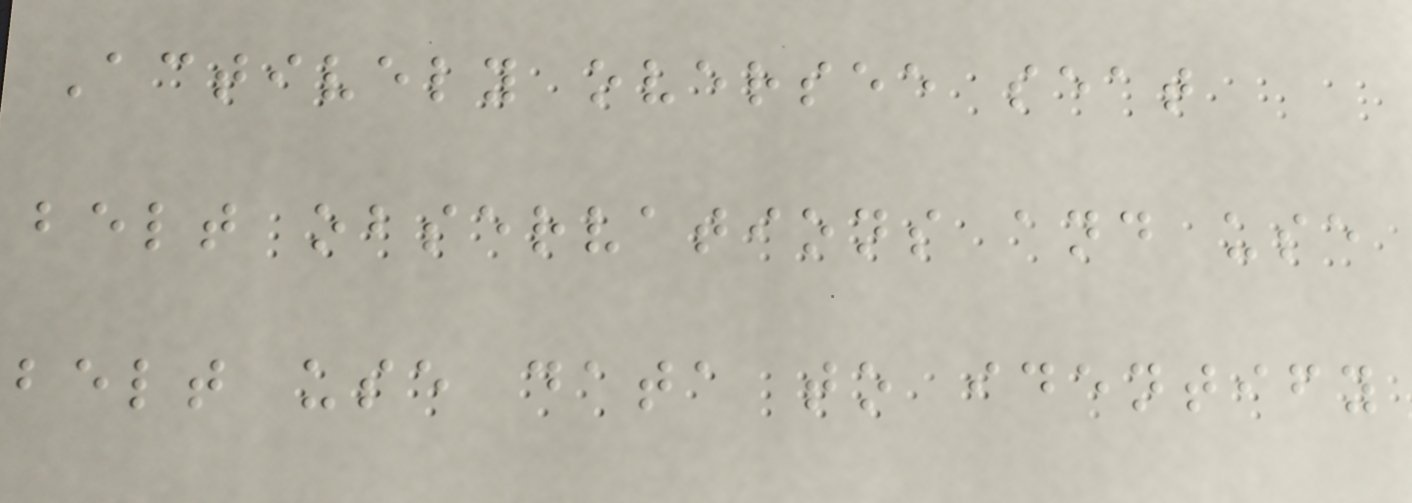Actively oversee seat
belt observations and use
belt use data to identify
